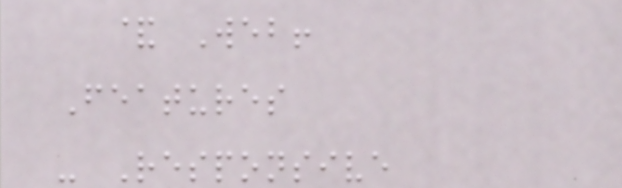& Web!
Features
- Responsive
